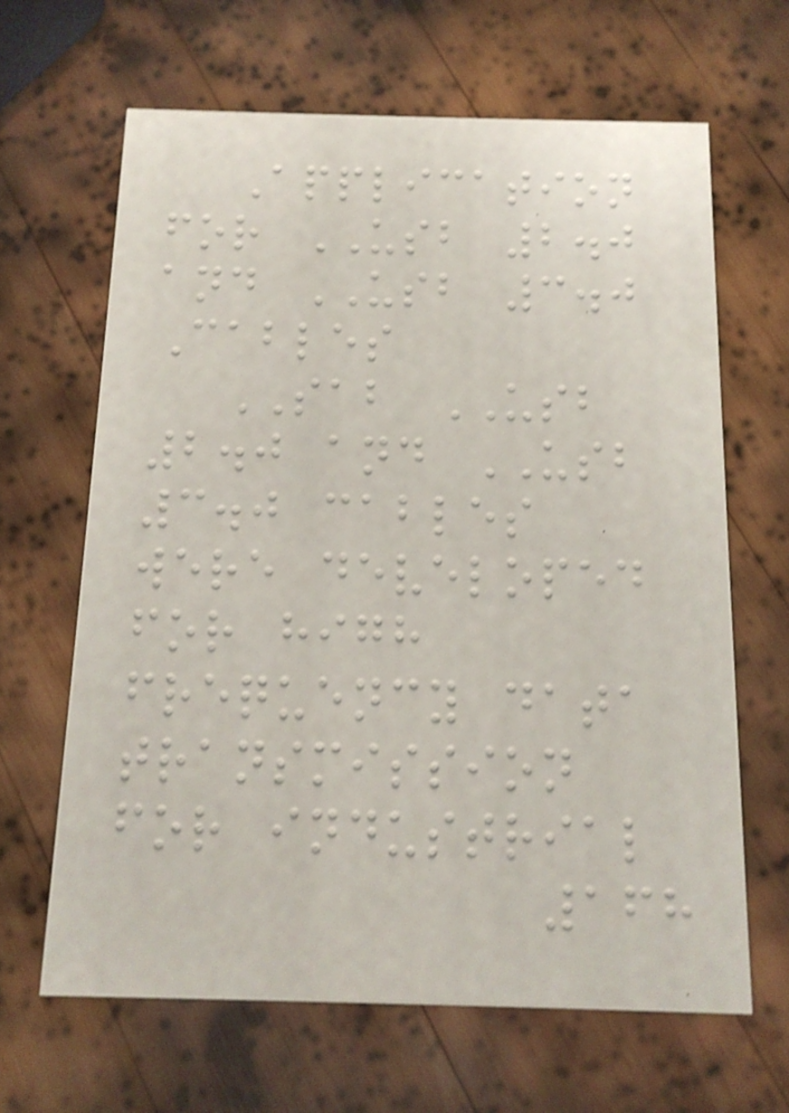Application
for USB 2.0
and USB 3.0
Cables
SAB USB
2.0 and USB
3.0 cables
were developed
for high
frequency data
transmission
for industrial
168
